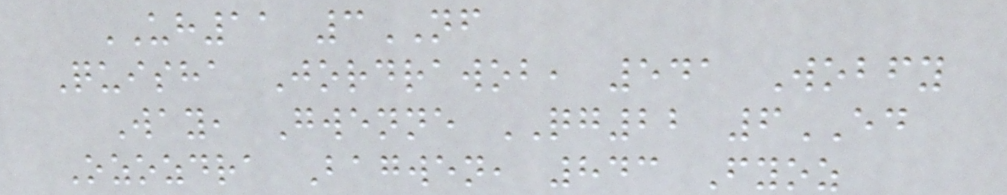UH11 3NF
Quisha Jordrawob, 541 Wobfy
Way, Gwenne QG22 6ED
Ozozdra Bagwen, 843 Fyoz
